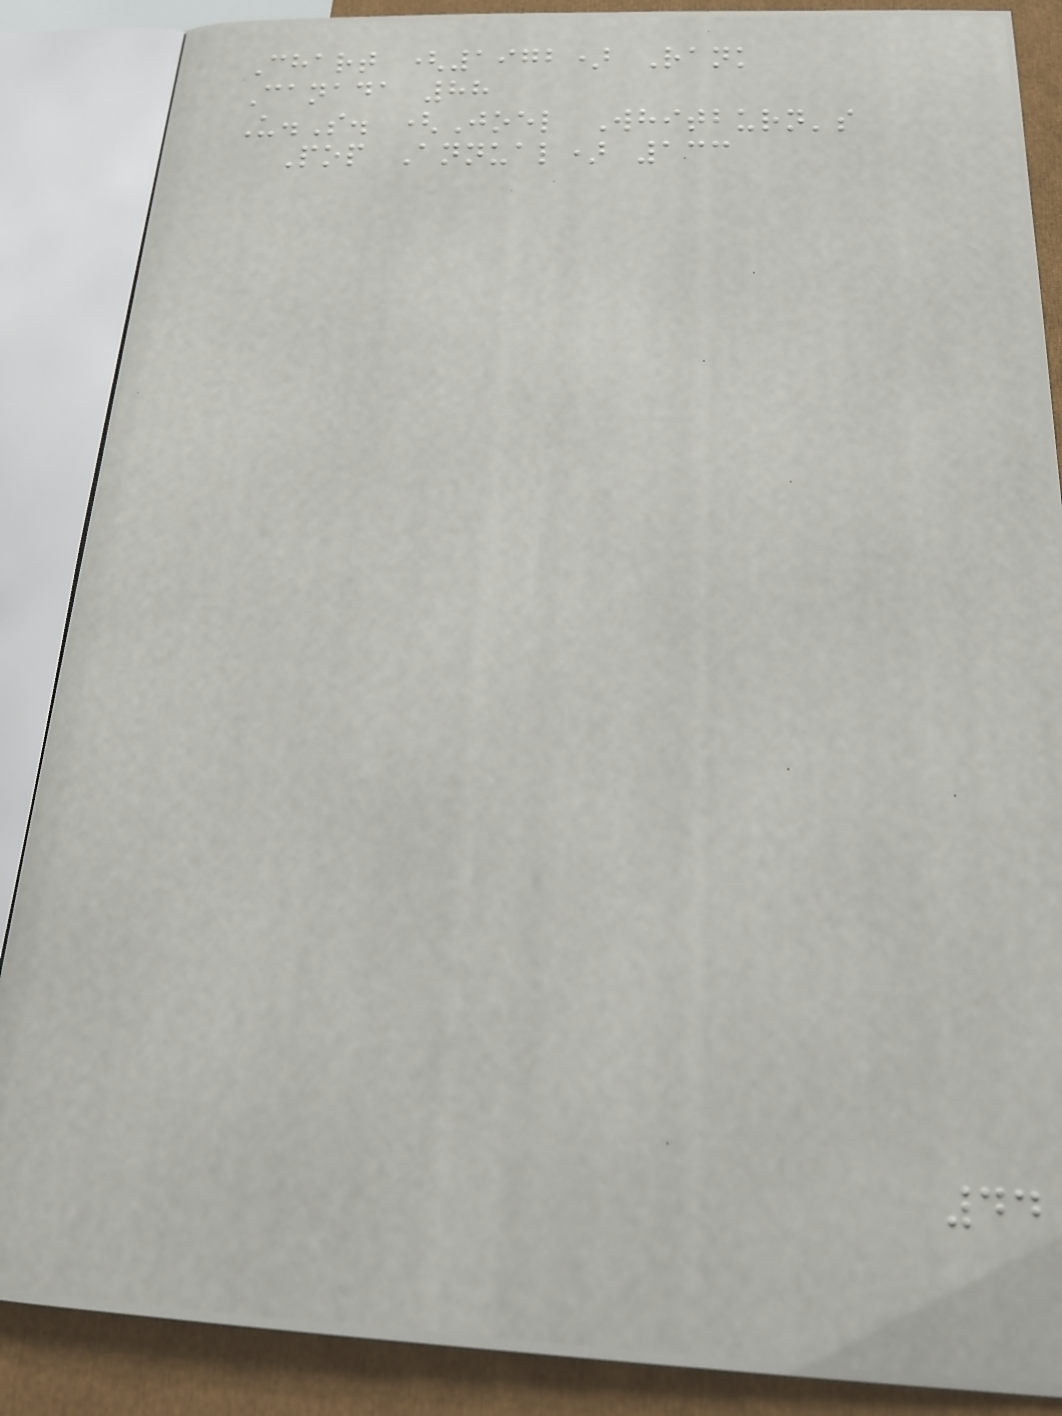Chart (1972) Rank
Canada 88
U.S. (Joel Whitburn's
Pop Annual) 133
44
